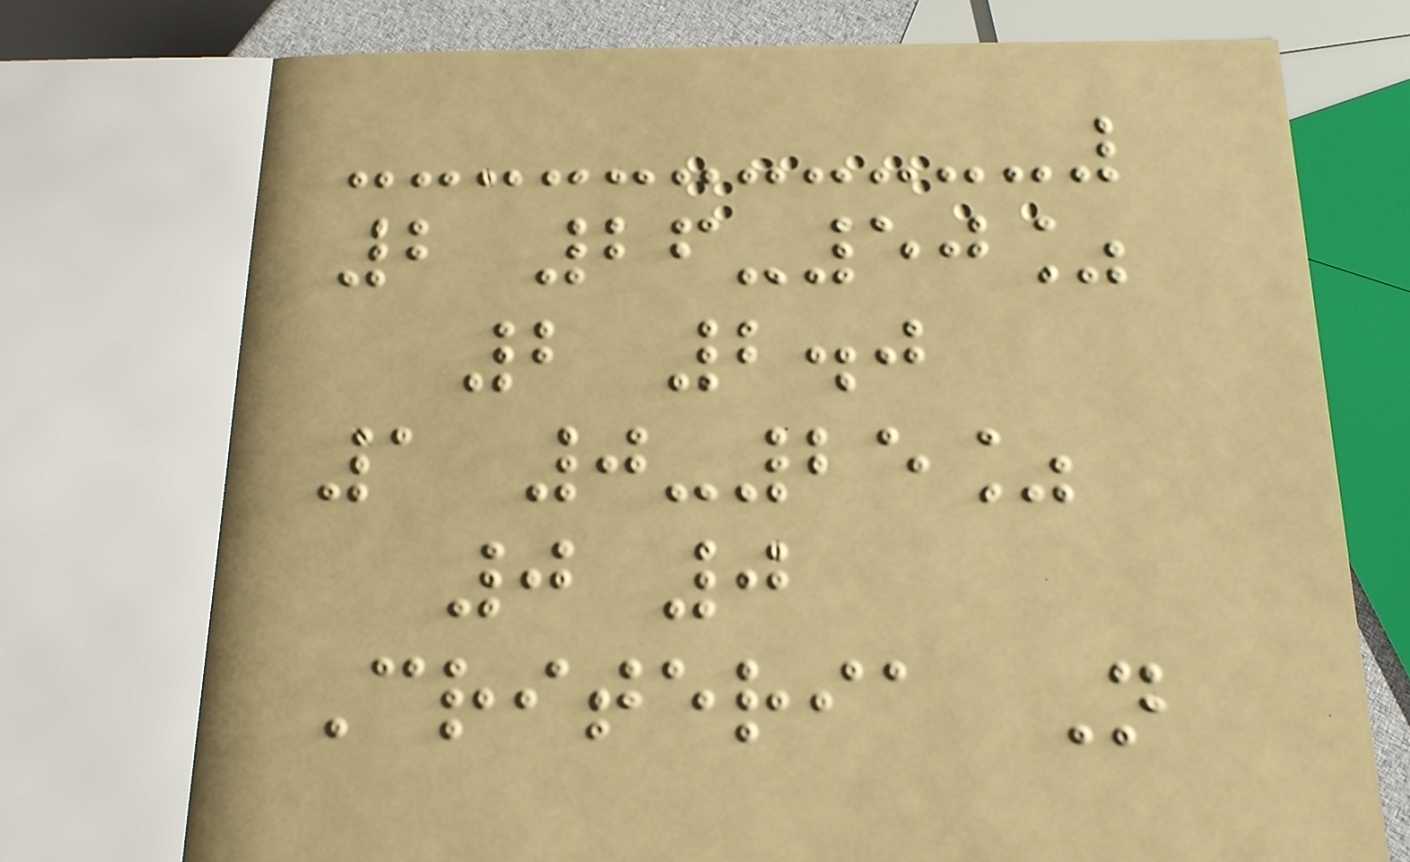2 26-50%
2 2.0
1 0-25%
0 0
Criteria N
